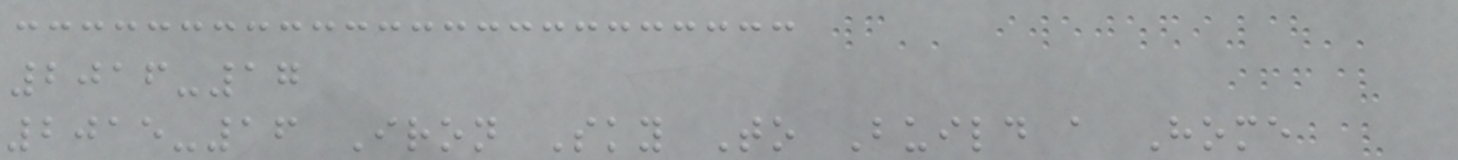2016-17
2015-16 Iron Sky To Build a Home
